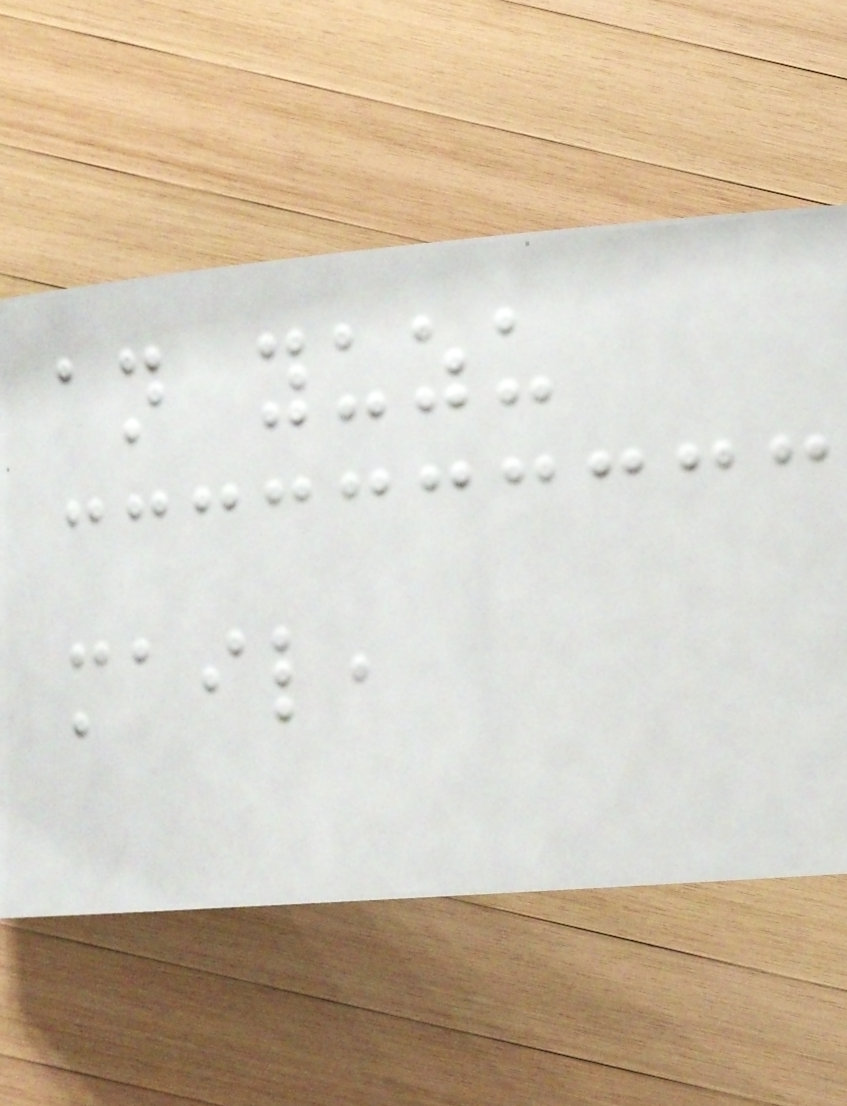an yuzu
mail,
